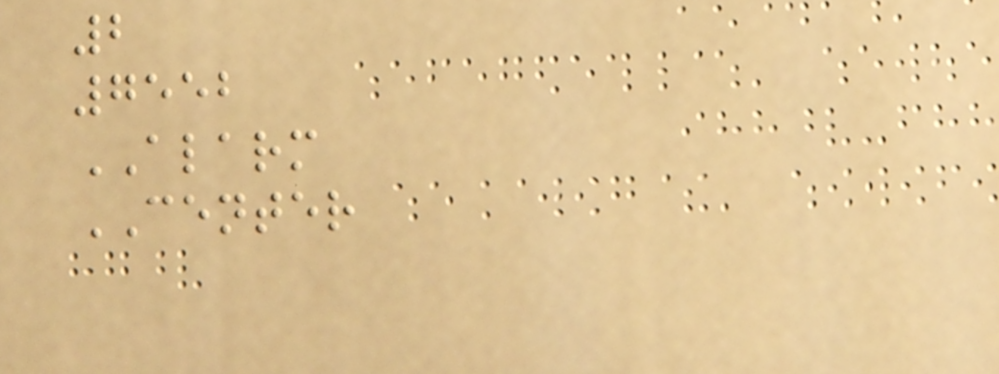2
7552
ALARM
CENTER
